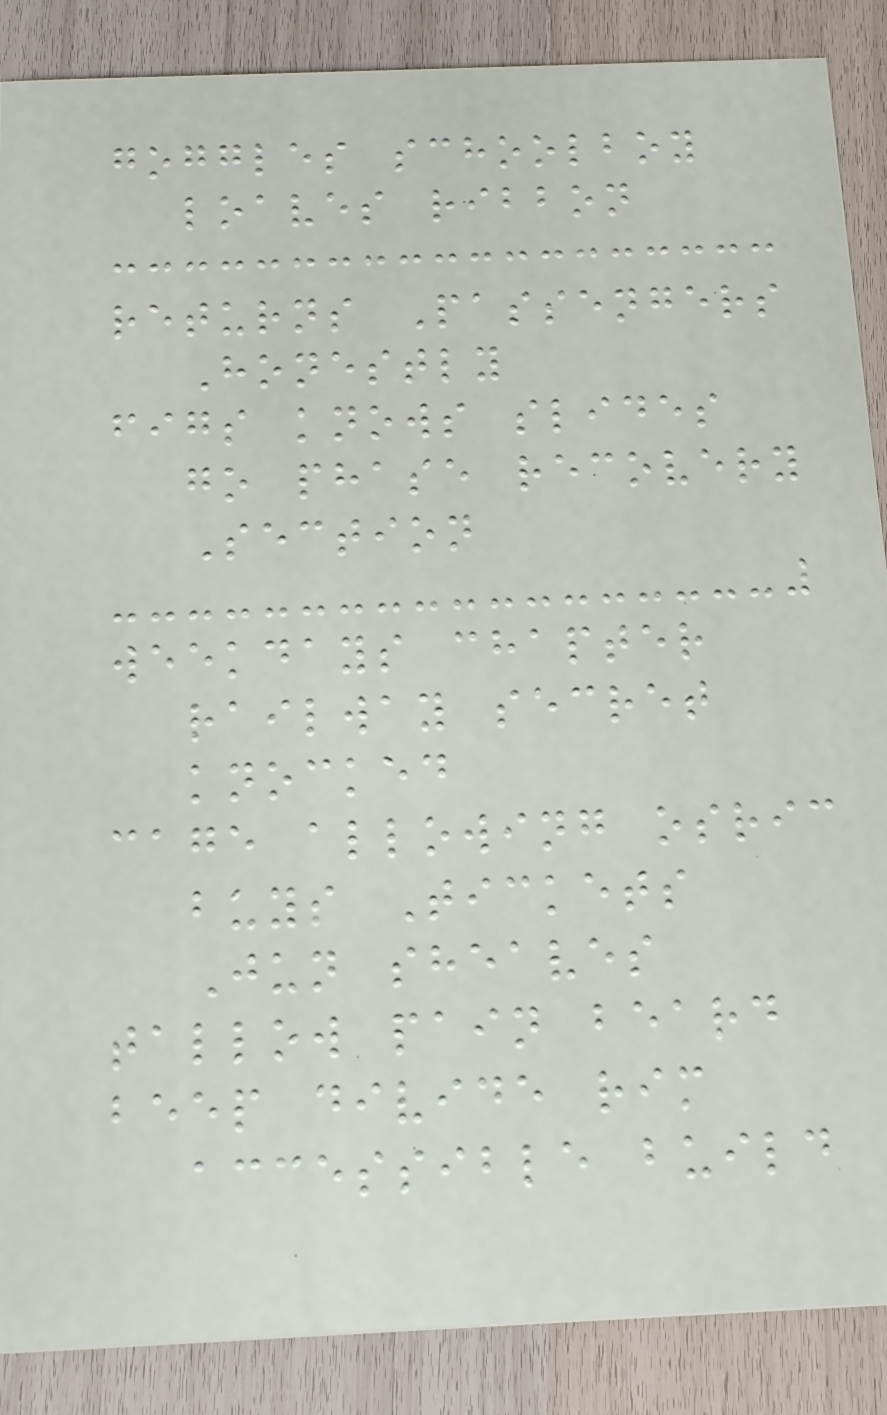goggles schoolboy
loaves ribbon
returns Passengers
Honestly
figs knows slides
go phase recovery
Section
weekdays chapter
railway secret
knocked
cage allowing osric
buys Tickets
Jun sheaves
tallow pain beard
beep divide rim
accessible build
